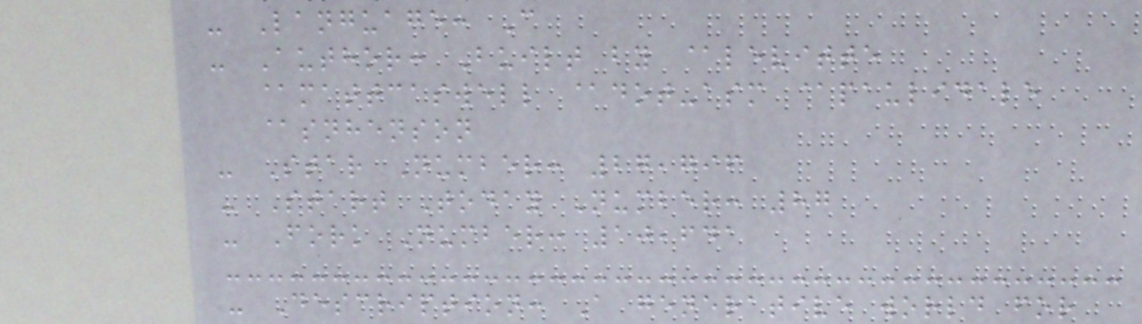- Language: C
- Author: Built by @levitte
@mattcaswell @dot-asm @paulidale
@snhenson
- Star Number: 27,796
- Start Today Number: 87
- Fork Number: 10,641
- Description: A generative world for
